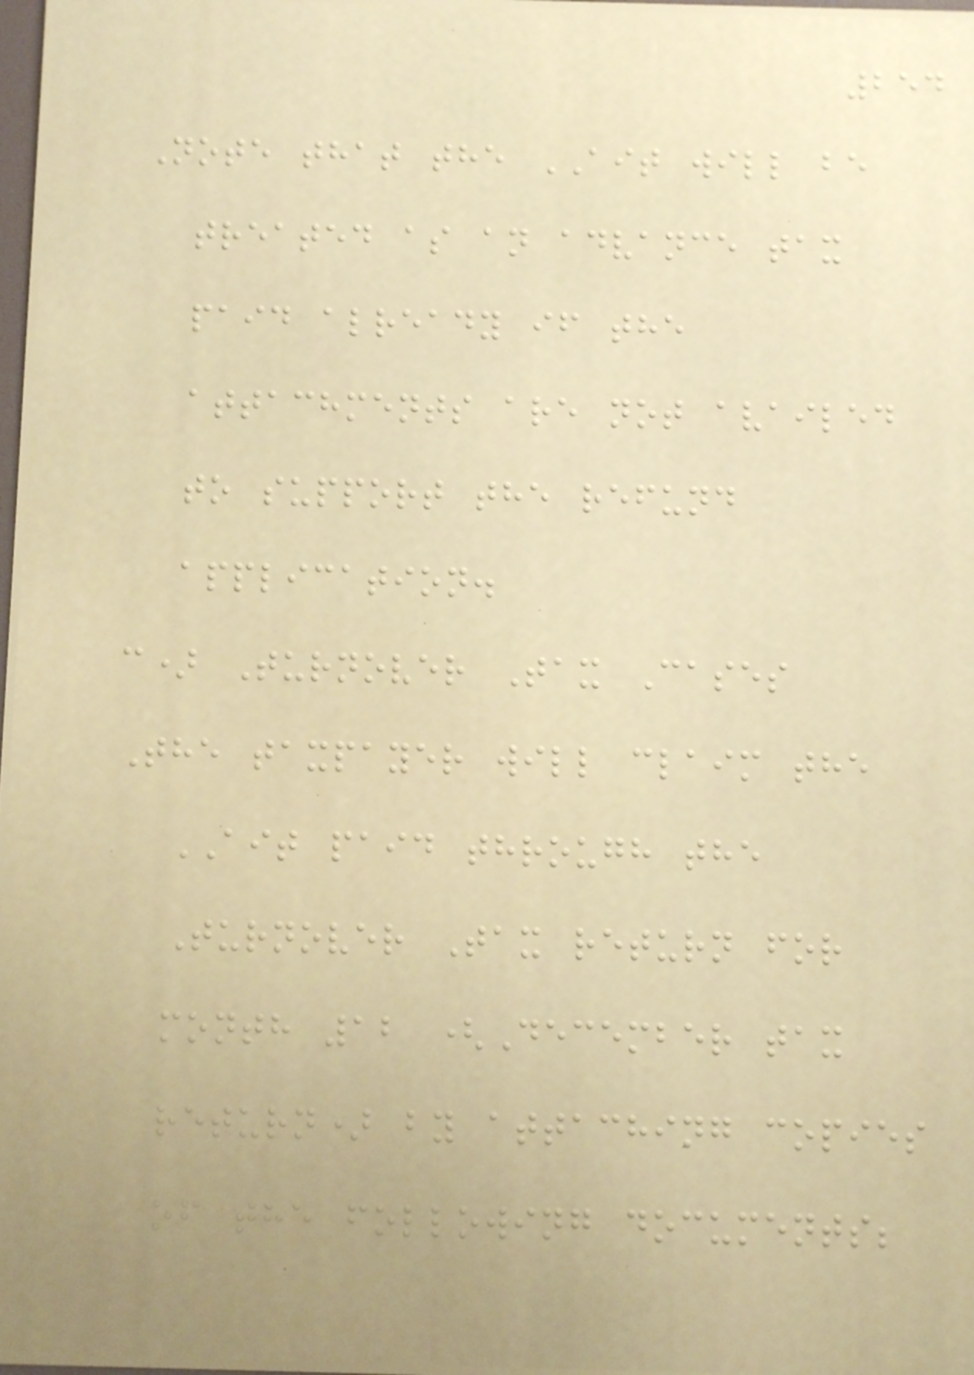254
Note that the AIT will be
treated as an advance tax
paid already if the
attachments are not availed
to support the refund
application.
c) Turnover Tax Cases
The taxpayer will claim the
AIT paid through the
Turnover Tax return for
month 12 (December tax
return) by attaching copies
of the following documents;
